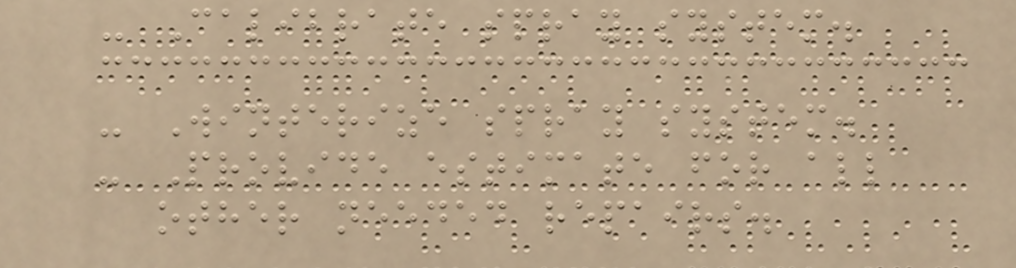- Calibrate spray system.
- Winterize spray system.
- Provide estimate for all
other needed repairs.
